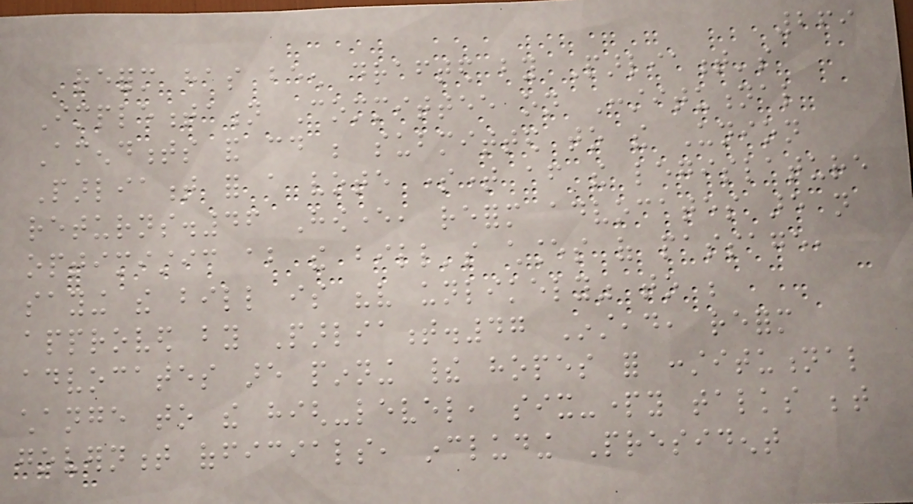269
reform has been drafted by Parliament's
Implementation Committee on Constitutional
Amendments and could be submitted to the Union
Parliament for a vote sometime after the legislature
returns.46 However, reform advocates are not
optimistic about the bill's chances of passage,
saying the bill is "very unlikely" to be
approved by Parliament.47 Instead, reform
advocates are pinning their hopes for constitutional
change to the high-level, six-party talks between
government officials, including President
